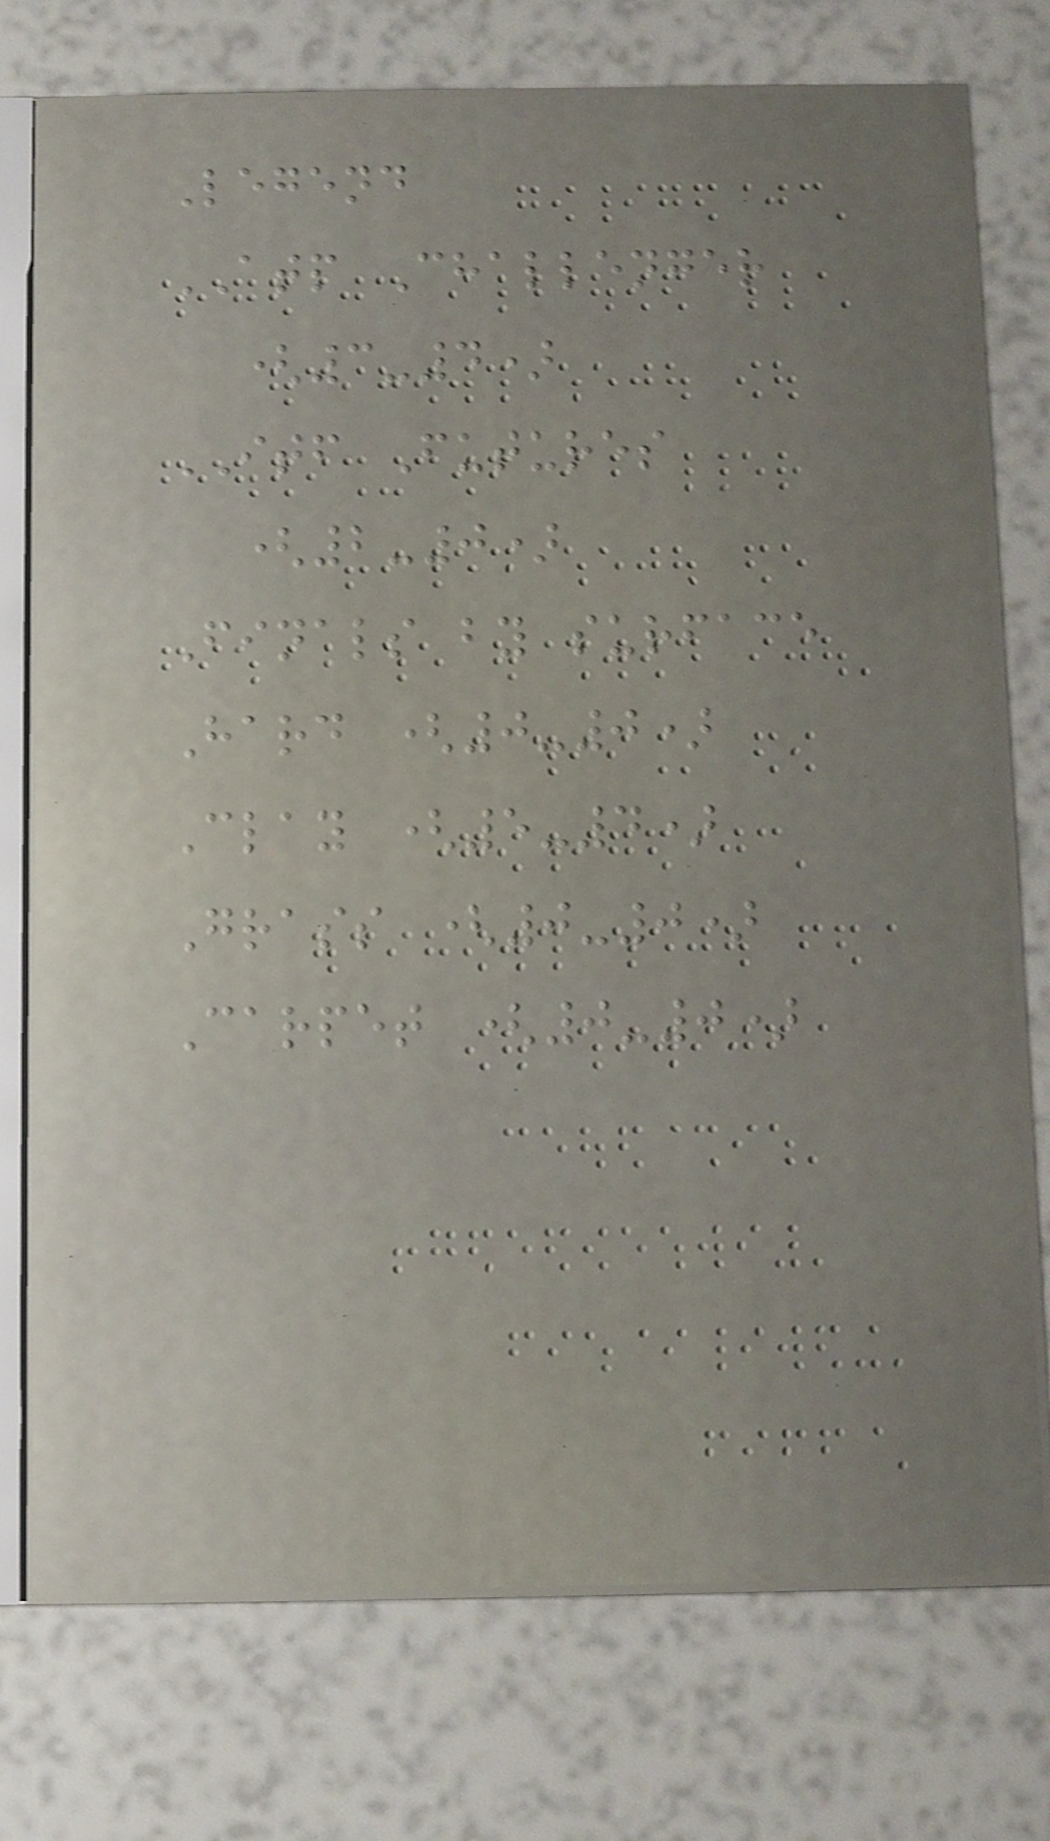Legend
ATP Challenger
(3-4)
ITF Futures
(2-0)
Finals by surface
Hard (0-0)
Clay (5-4)
Grass (0-0)
Carpet (0-0)
